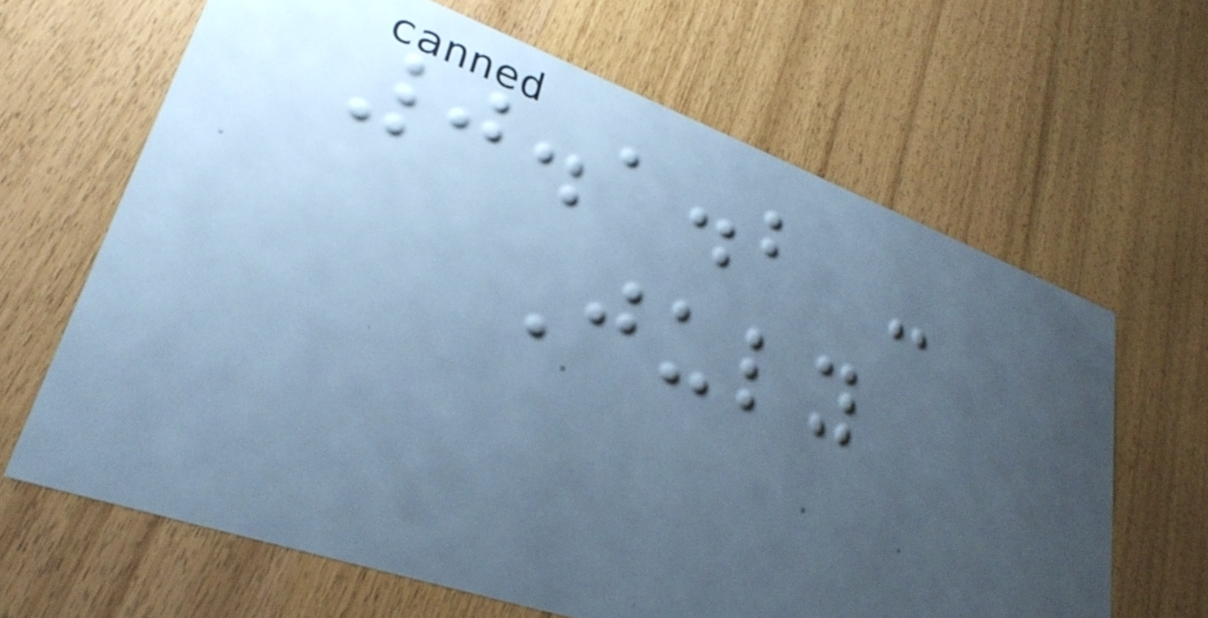0.1.2 -
July
